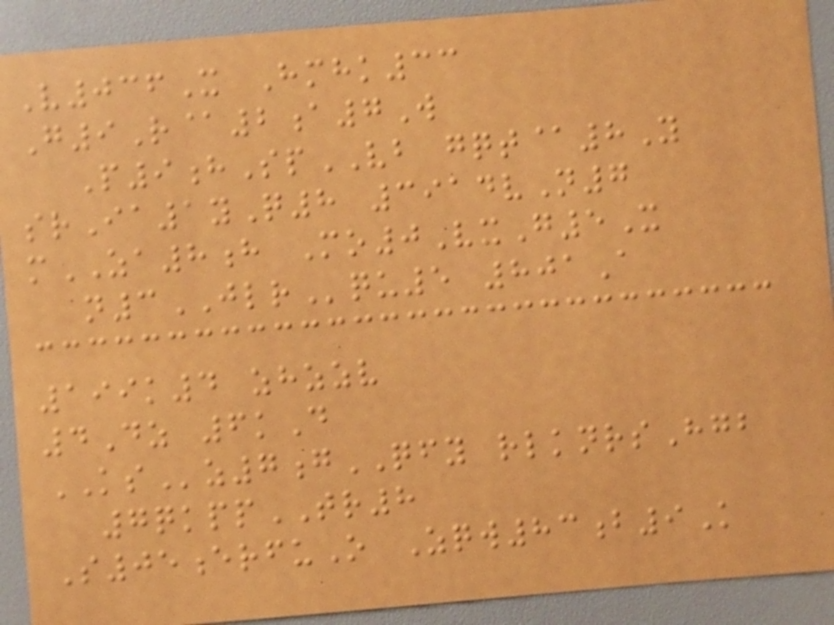V036X Hmhk33
G9R@2a7W
P9hSpVB gqt@8Y
srIa1yQ8 3914vN7
mZA8h Mo0VxG5X
n3JLRqu5 801A
199k4 zhzzv
4Dz 6kD
KSz7gQFY rlknrsHgb
7qkppTR8
S05erfuO Zqw83b9K
